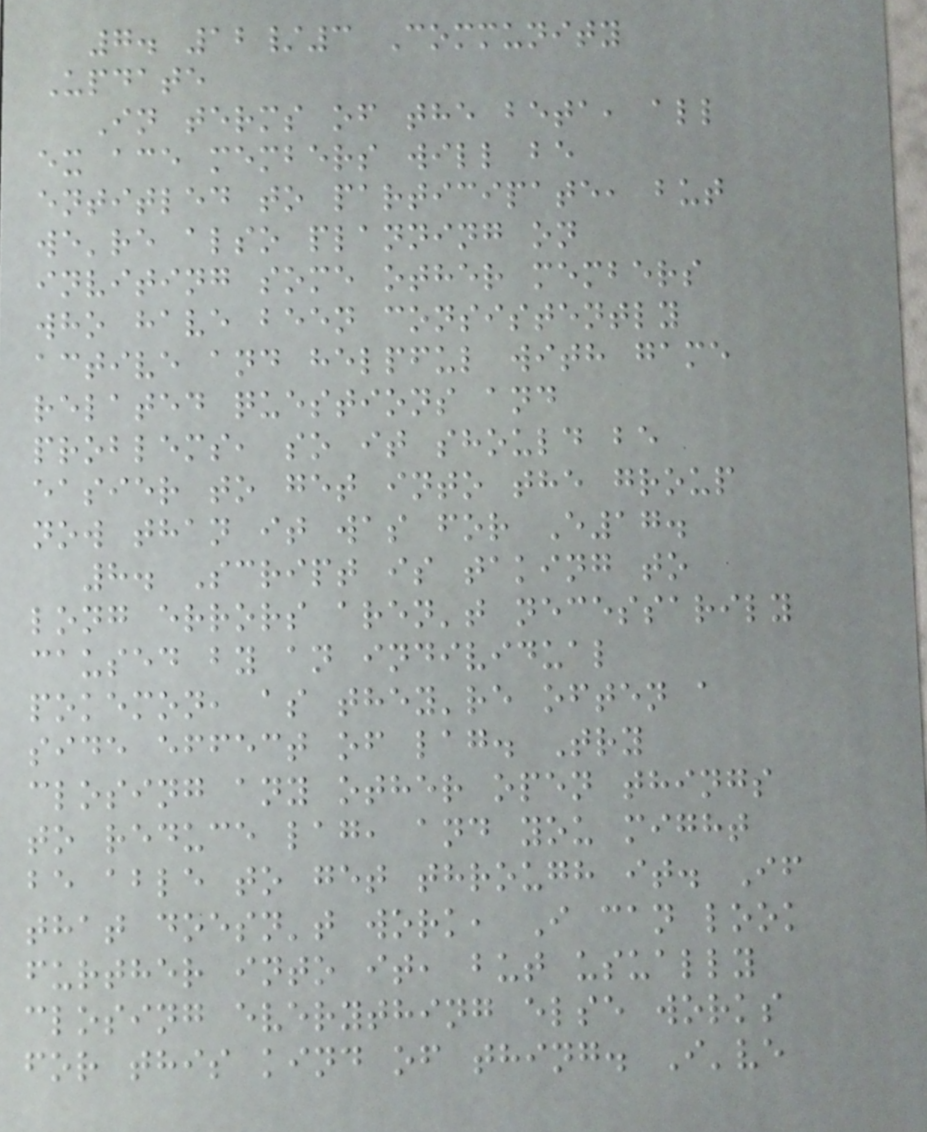7. 12/3 Community
Update
In terms of the beta, all
ex ace members will be
entitled to participate, but
we're also planning on
inviting some other members
who have been consistently
active and helpful with game
related questions and
problems, so it should be
easier to get into the group
now than it was for E17.
8. Script is taking to
long errors aren't necessarily
caused by an individual
pokemon, as they're often a
side effect of lag. Try
closing any other open things
to reduce lag, and you might
be able to get through it. If
that doesn't work, I can look
further into it, but usually
closing everything else works
for this kind of thing. I've
